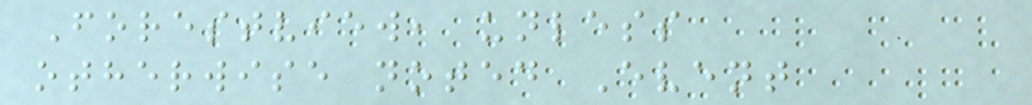Forestview, unless
otherwise noted Event
